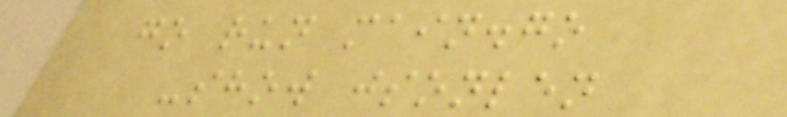go run main.go
-show jsonlen
